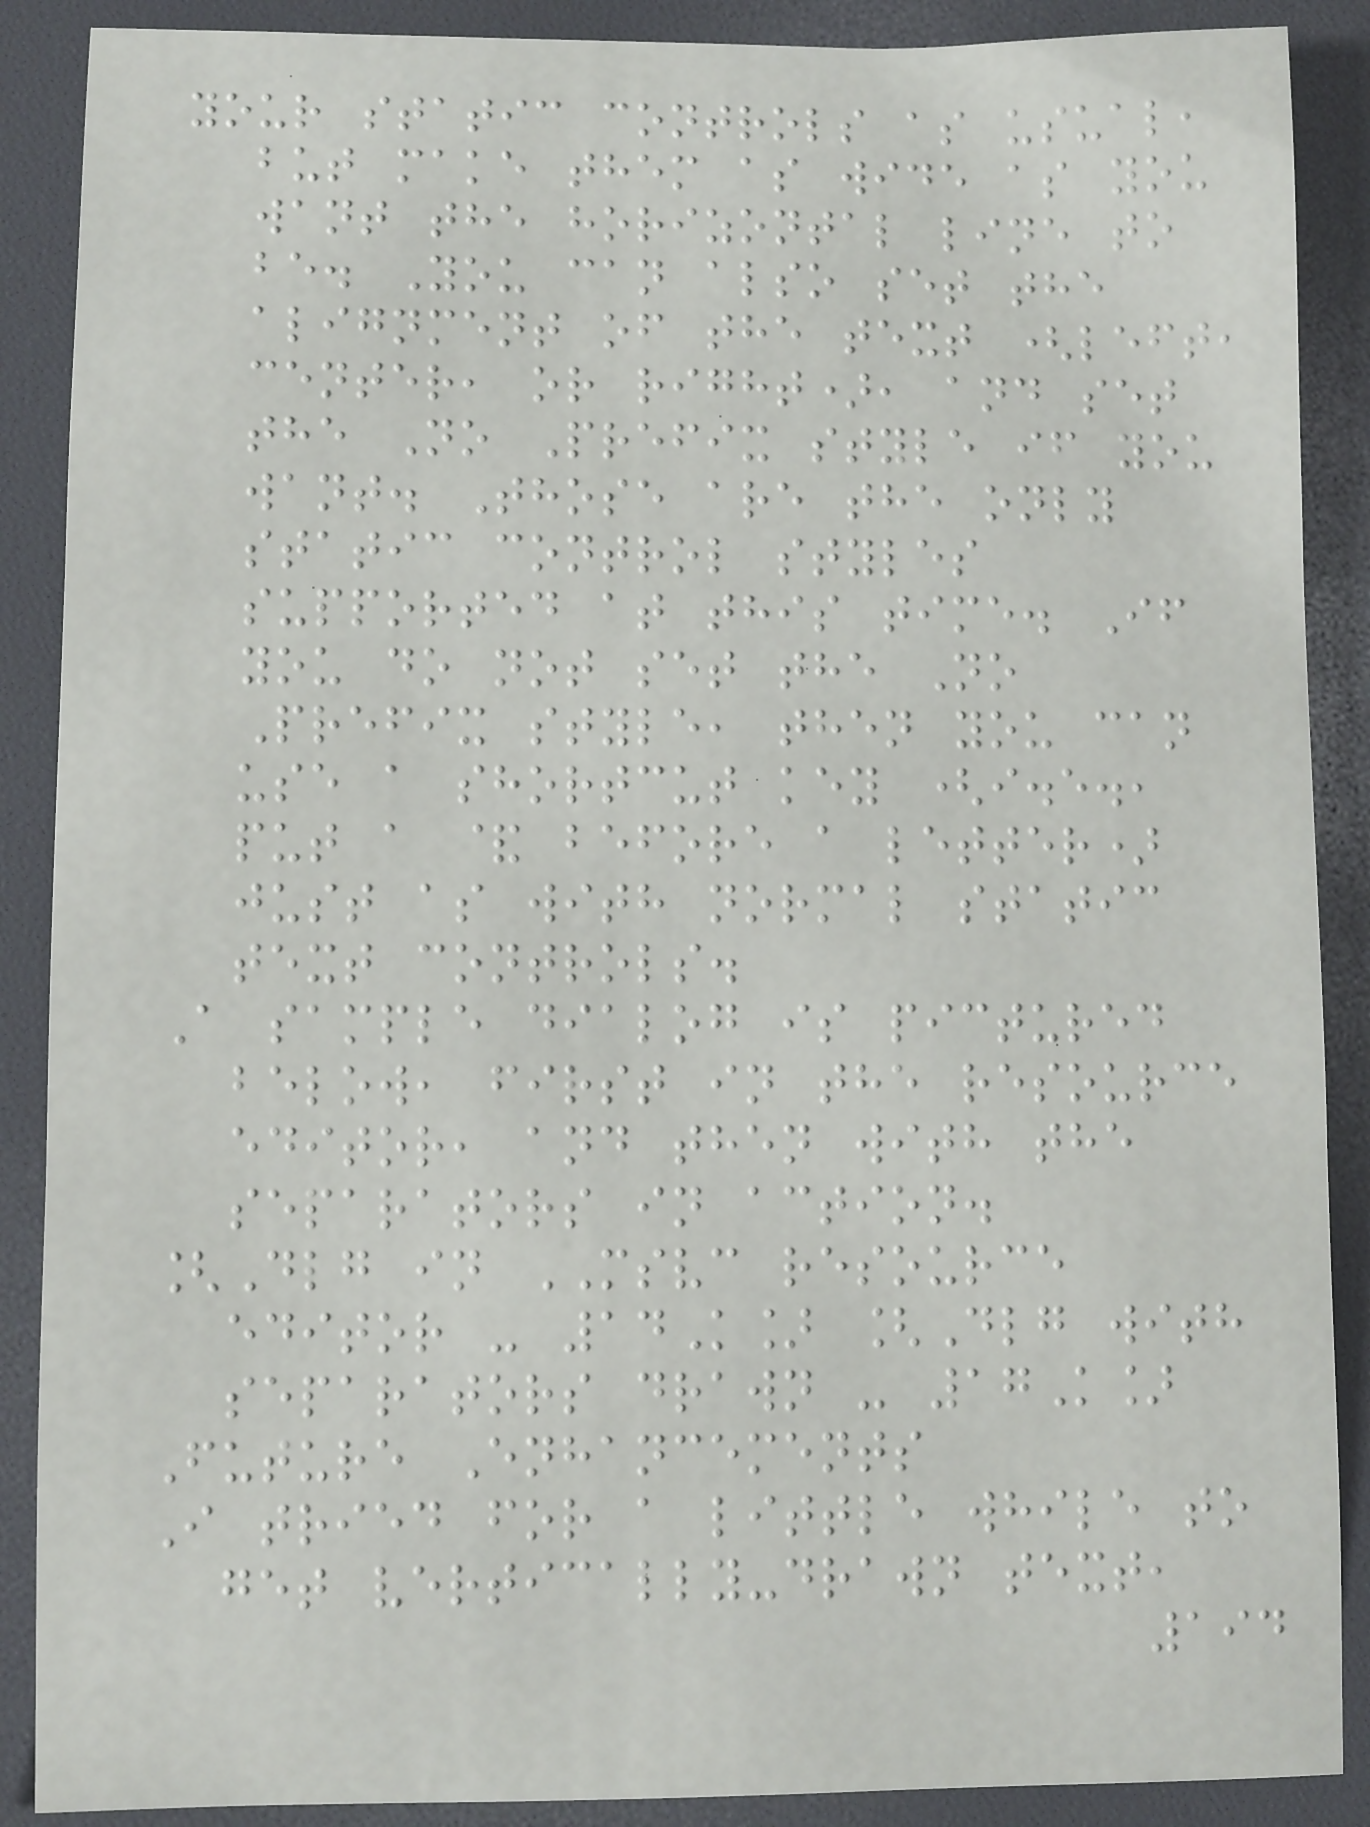your static controls as usual,
but make them as wide as you
want the horizontal line to
be. You can also set the
alignment of the text (left,
center, or right), and set
the No Prefix style if you
want. Those are the only
static control styles
supported at this time. If
you do not set the No
Prefix style, then you can
use a shortcut key (i.e.,
put a & before a letter)
just as with normal static
text controls.
A sample dialog is pictured
below, first in the resource
editor, and then with the
separators in action.
[Dlg in MSVC resource
editor - 14K] [Dlg with
separators drawn - 17K]
Future Enhancements
I tried for a little while to
get vertically-drawn text,
194
